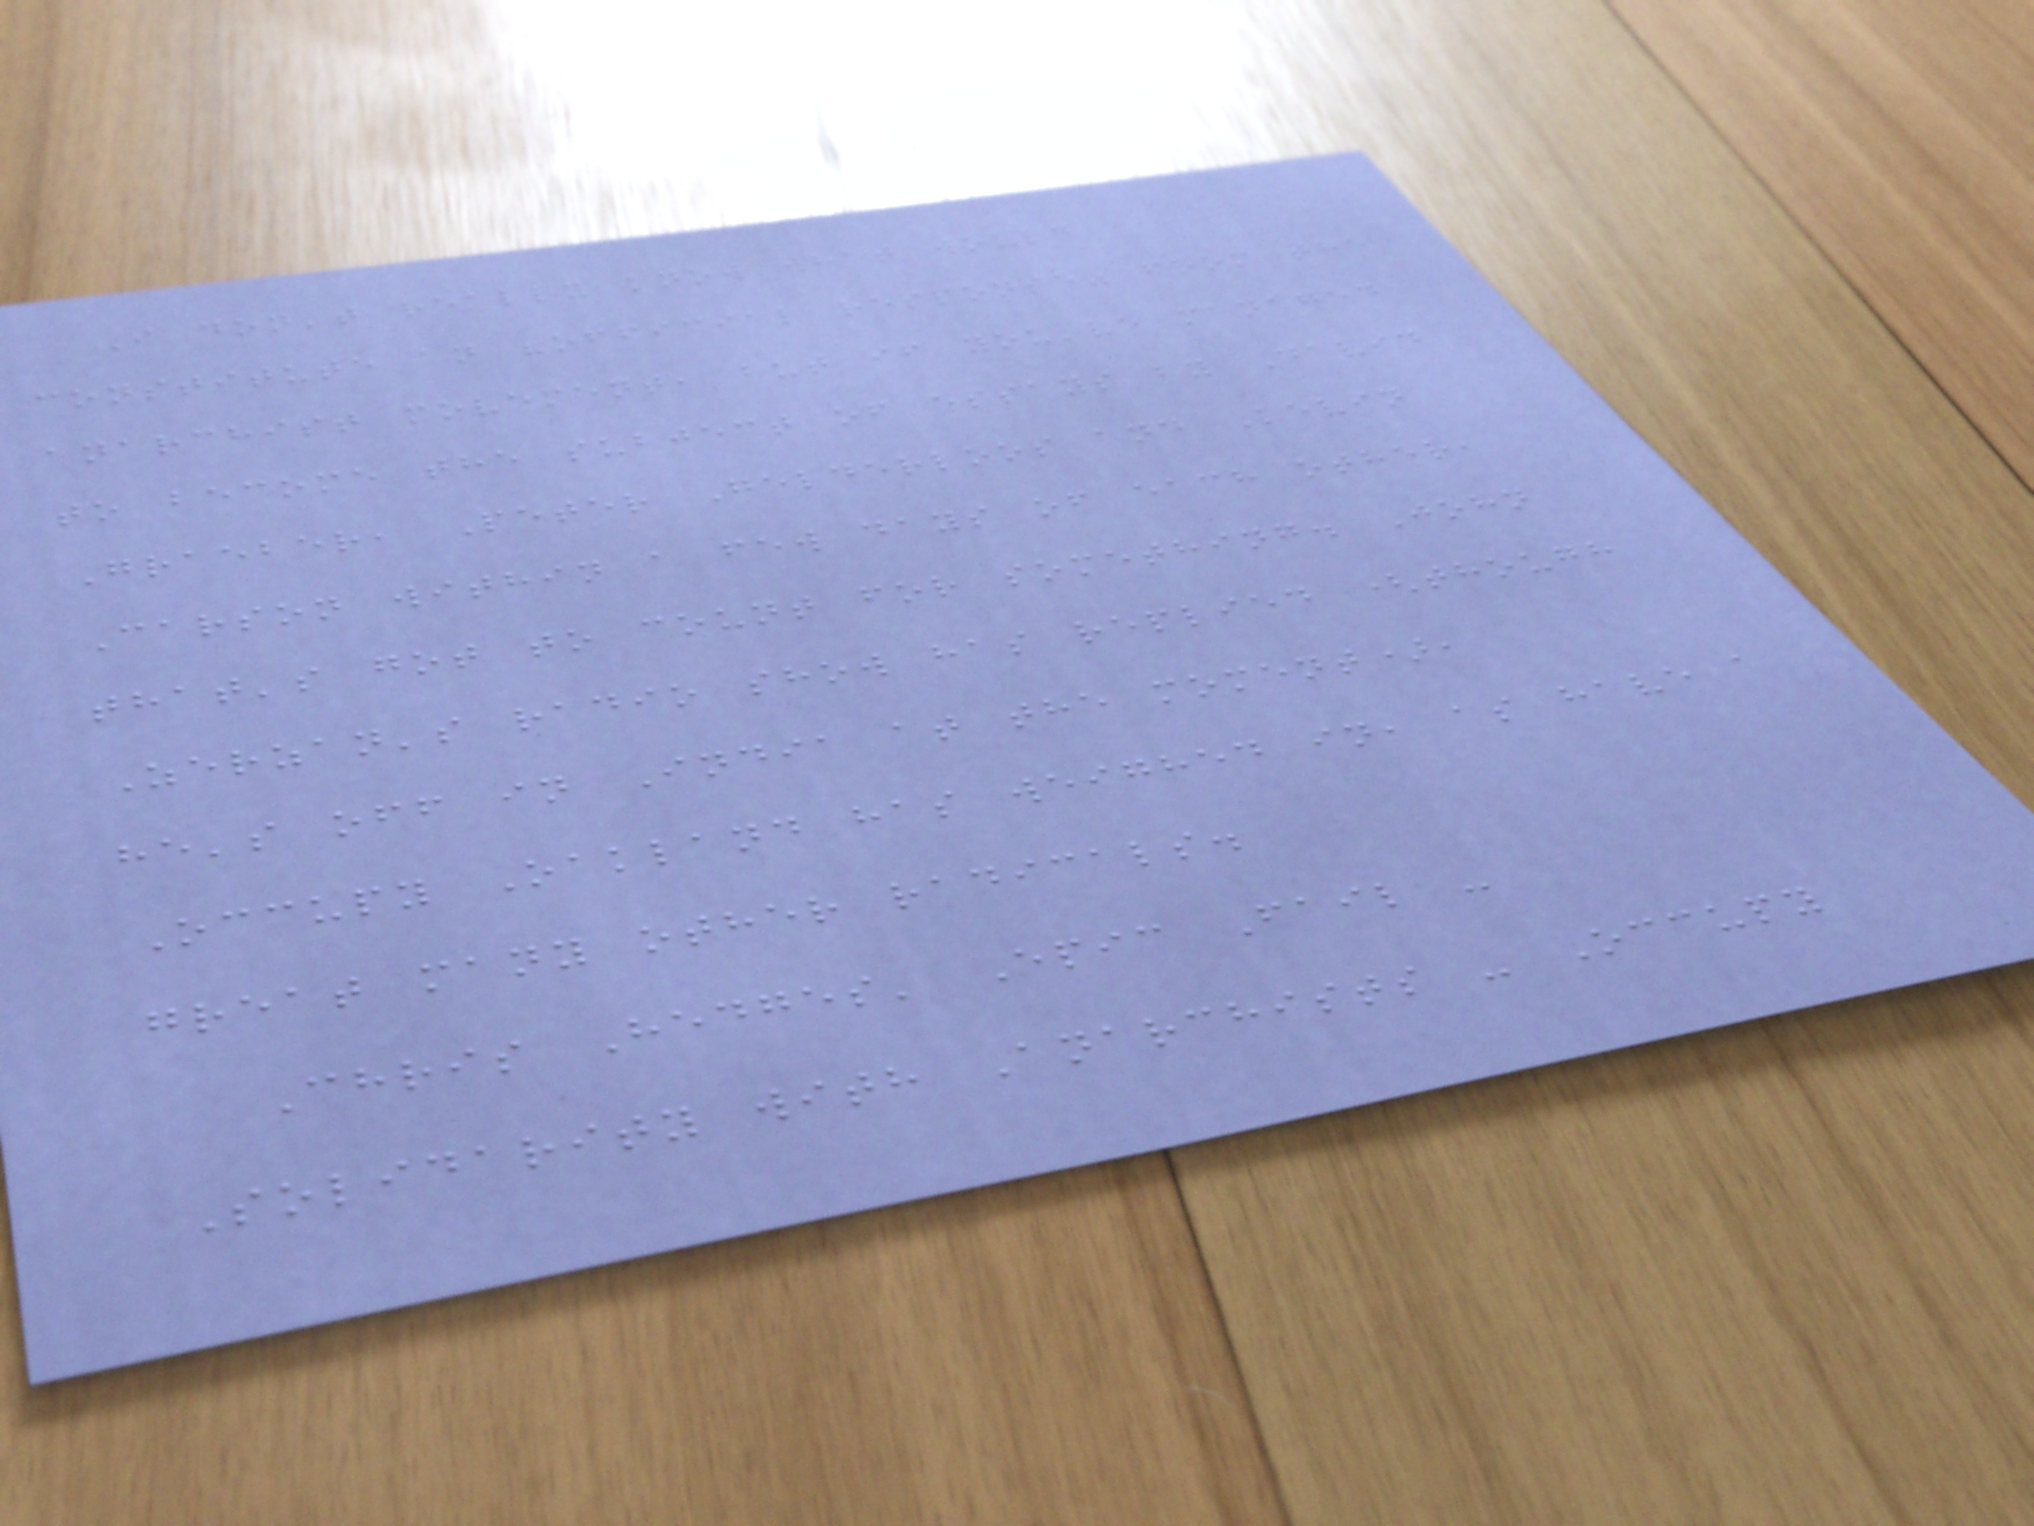I don't really know what would
constitute an "official response" from the
anarchist movement, but if you've managed
to become the subject of essays by David
Graeber, Peter Gelderloos and Kevin
Carson within a few days of each other,
that's got to count for something. John
Zerzan's radio show has replied (though
he's off in India at the moment),
Occupy Oakland has weighed in, as have a
great many other radicals.
Chris Hedges' Epic Fail -
Solidarity with Anarchists - Occupy
